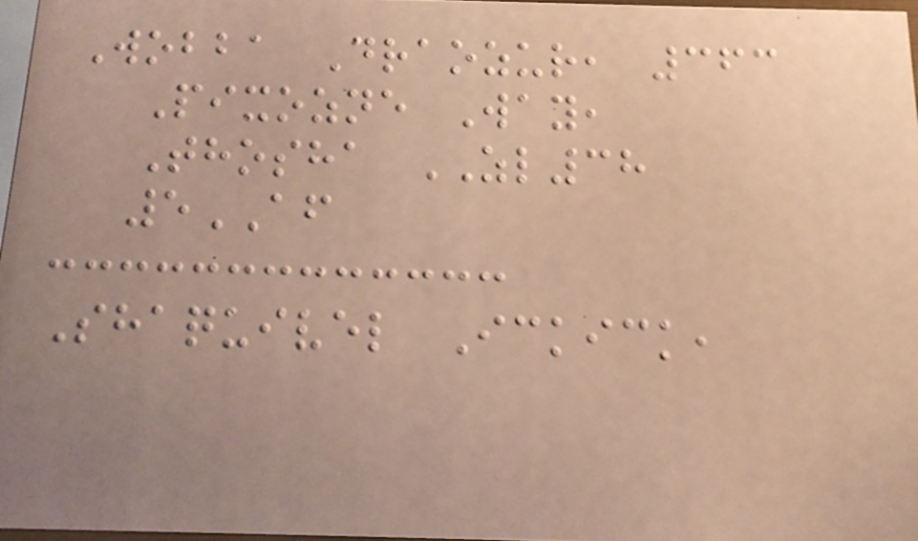Wobba Draozur, 363
Pixozne Way,
Thosha ZL38
5AF
Shaquivel Ickick,
